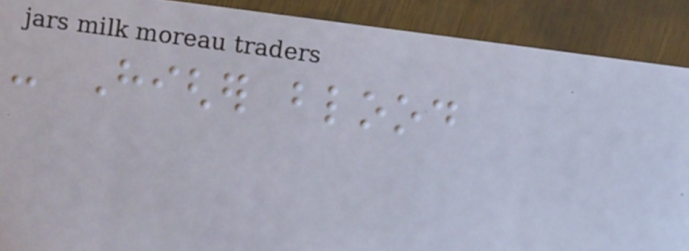- Higher blood
